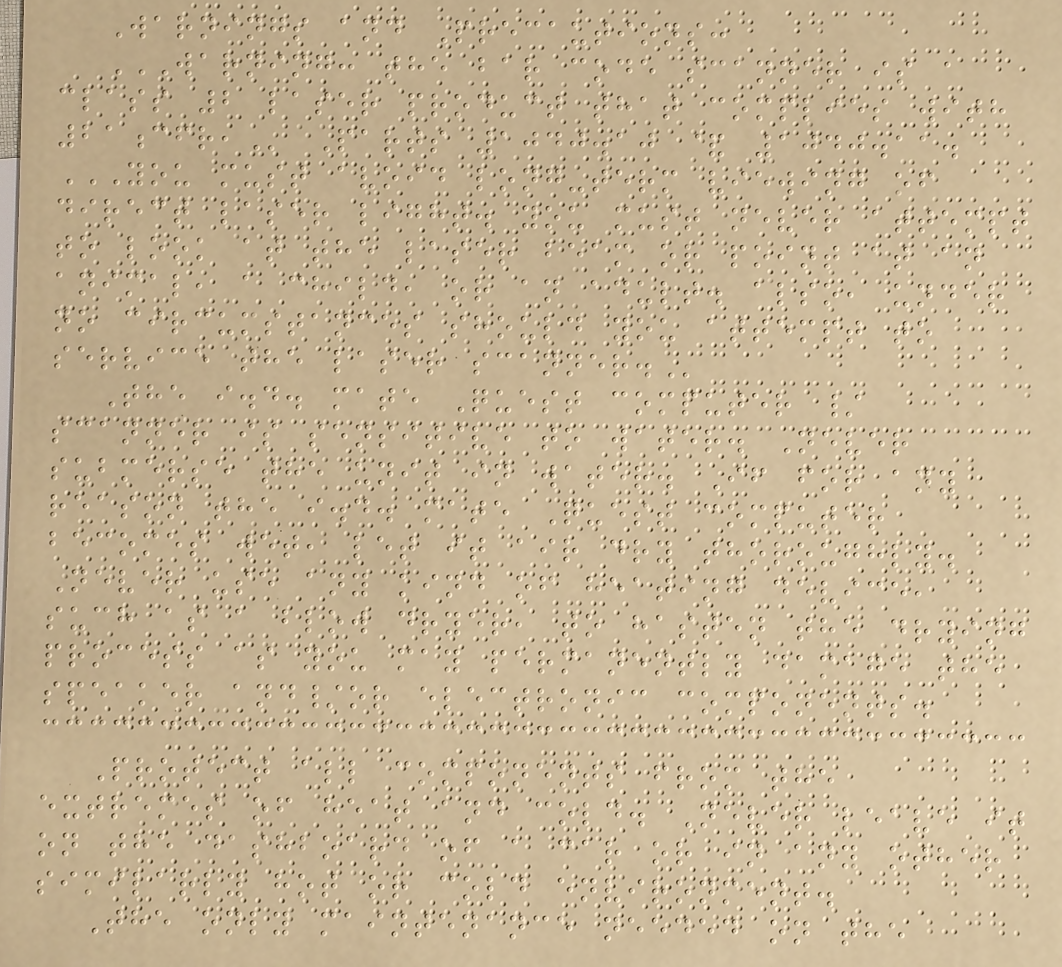Warnings and Precautions:
WARNING: THE BAR CODE SCANNER IS A
CLASS 2 LASER PRODUCT THAT COMPLIES WITH
21CFR, Parts 1040.10 & 1040.11.
YOU MUST AVOID LONG-TERM VIEWING OF
DIRECT LASER LIGHT. YOU MUST NEVER ATTEMPT
TO LOOK AT THE LASER BEAM OR POINT AT AN
ANIMAL, A CHILD, OR AN ADULT. ALSO, UNDER
NO CIRCUMSTANCES SHOULD YOU ATTEMPT TO
SERVICE THE LASER SCANNER.
The i.d. mate Quest computer /
scanner is sensitive to water. Never
submerse the unit in water. If for any
reason the i.d. mate Quest computer
becomes wet, let it air dry thoroughly.
Never use any kind of heating device,
such as a blow dryer, to hasten the drying
process as you may permanently damage the
speaker and/or electronic components.
Protect all components from the
extremes of heat and cold. Never leave it
on the dashboard of a car or in any other
similarly hot or cold environment.
The only maintenance needed on the
